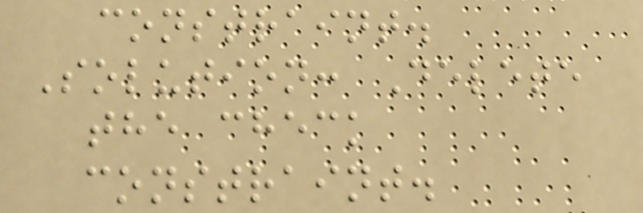constraint.
Solution: Delete
the check
constraint.
